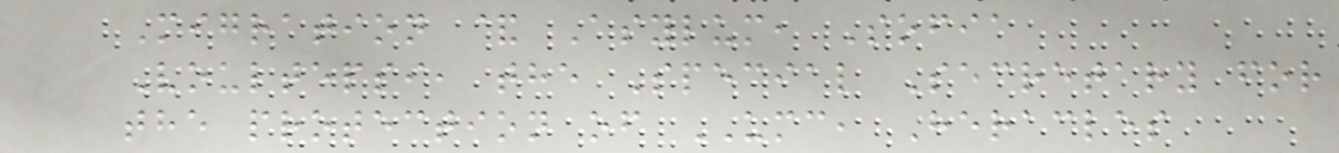Migration & Asylum, Sofia
Voultepsi, the Special Secretary for
the protection of UMC, Heracles
